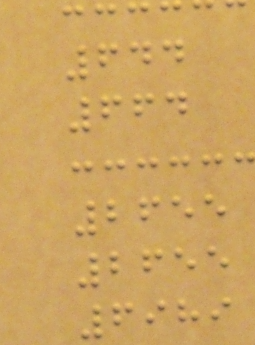644
664
2655
2655
6989
